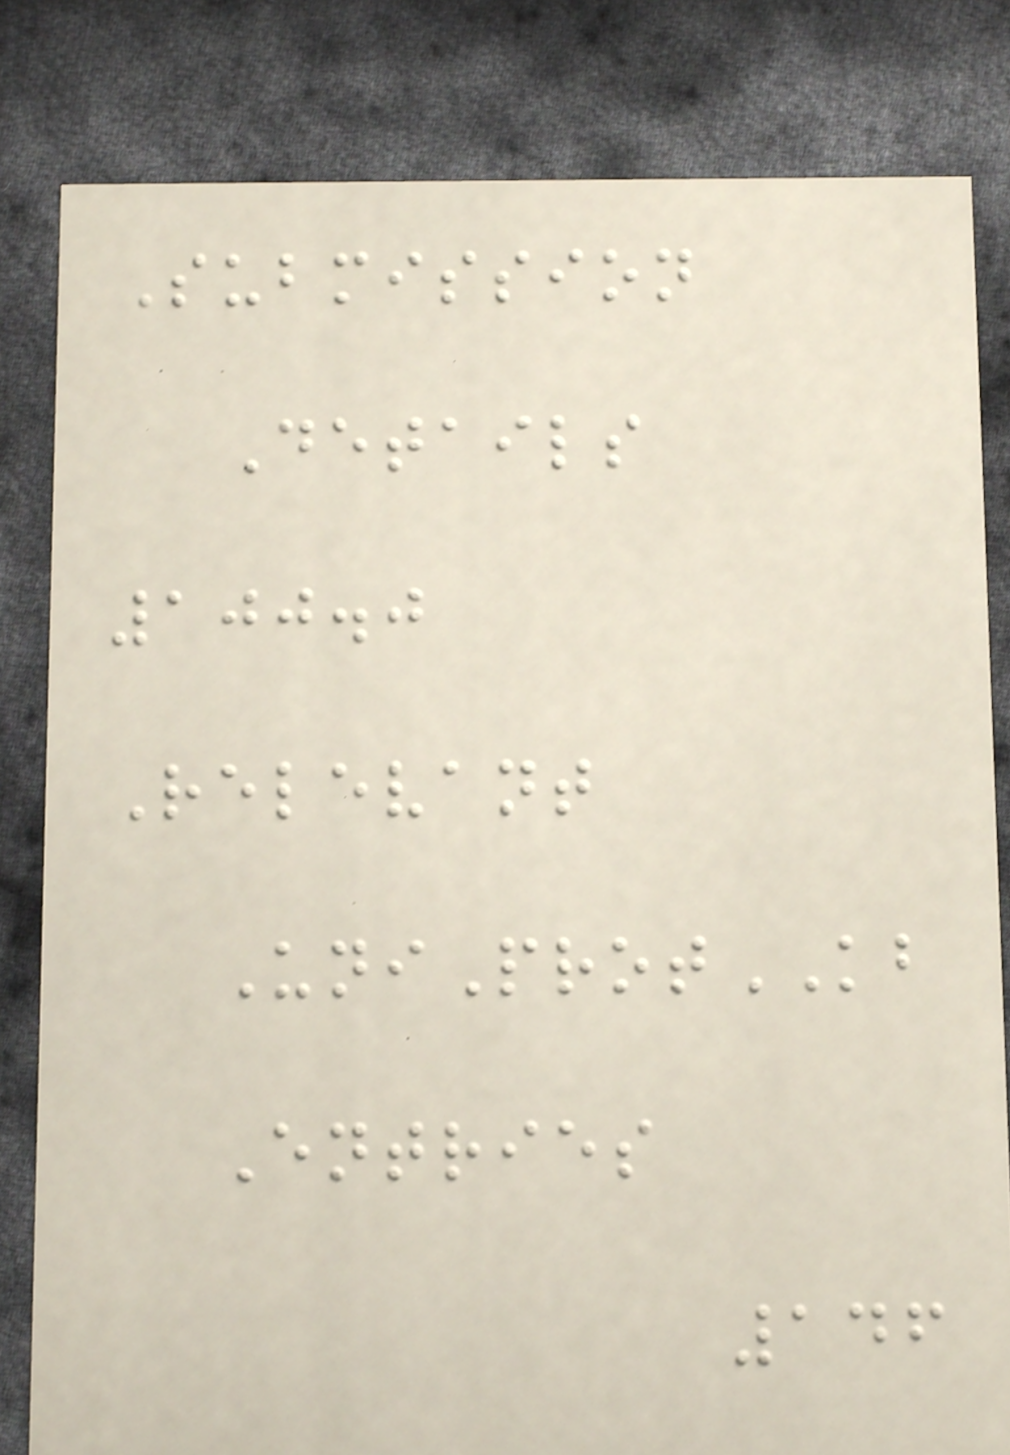Submission
Details
100.0
Relevant
UniProtKB
Entries
146
